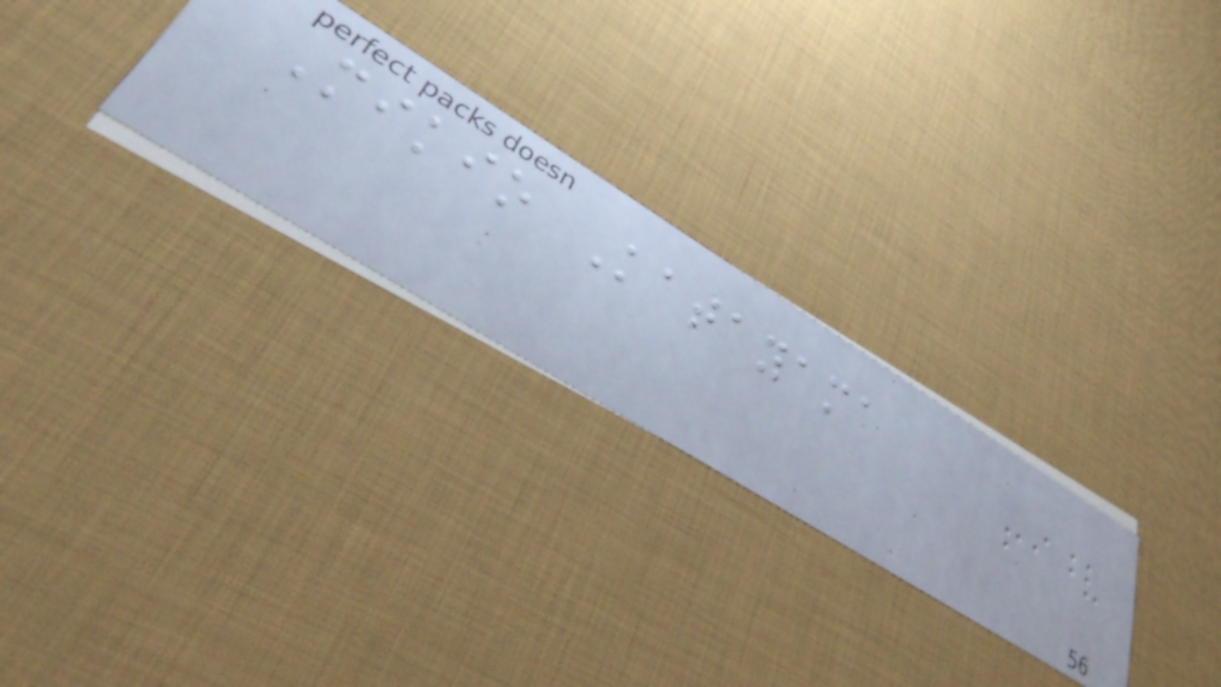Mikio Katayama
